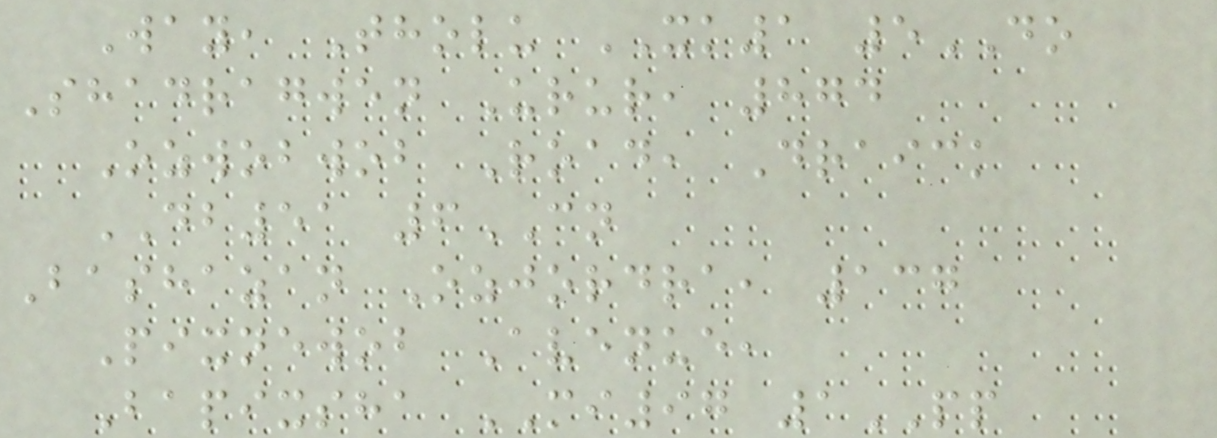Way, Tholu XK1 5DO
Shadragwen Urur, 874
Ozwobwob Road, Draick
DB51 6CN
Bashazan Ozjordra, 137
Pixnewob Avenue,
Bapixsha MI97 1PP
